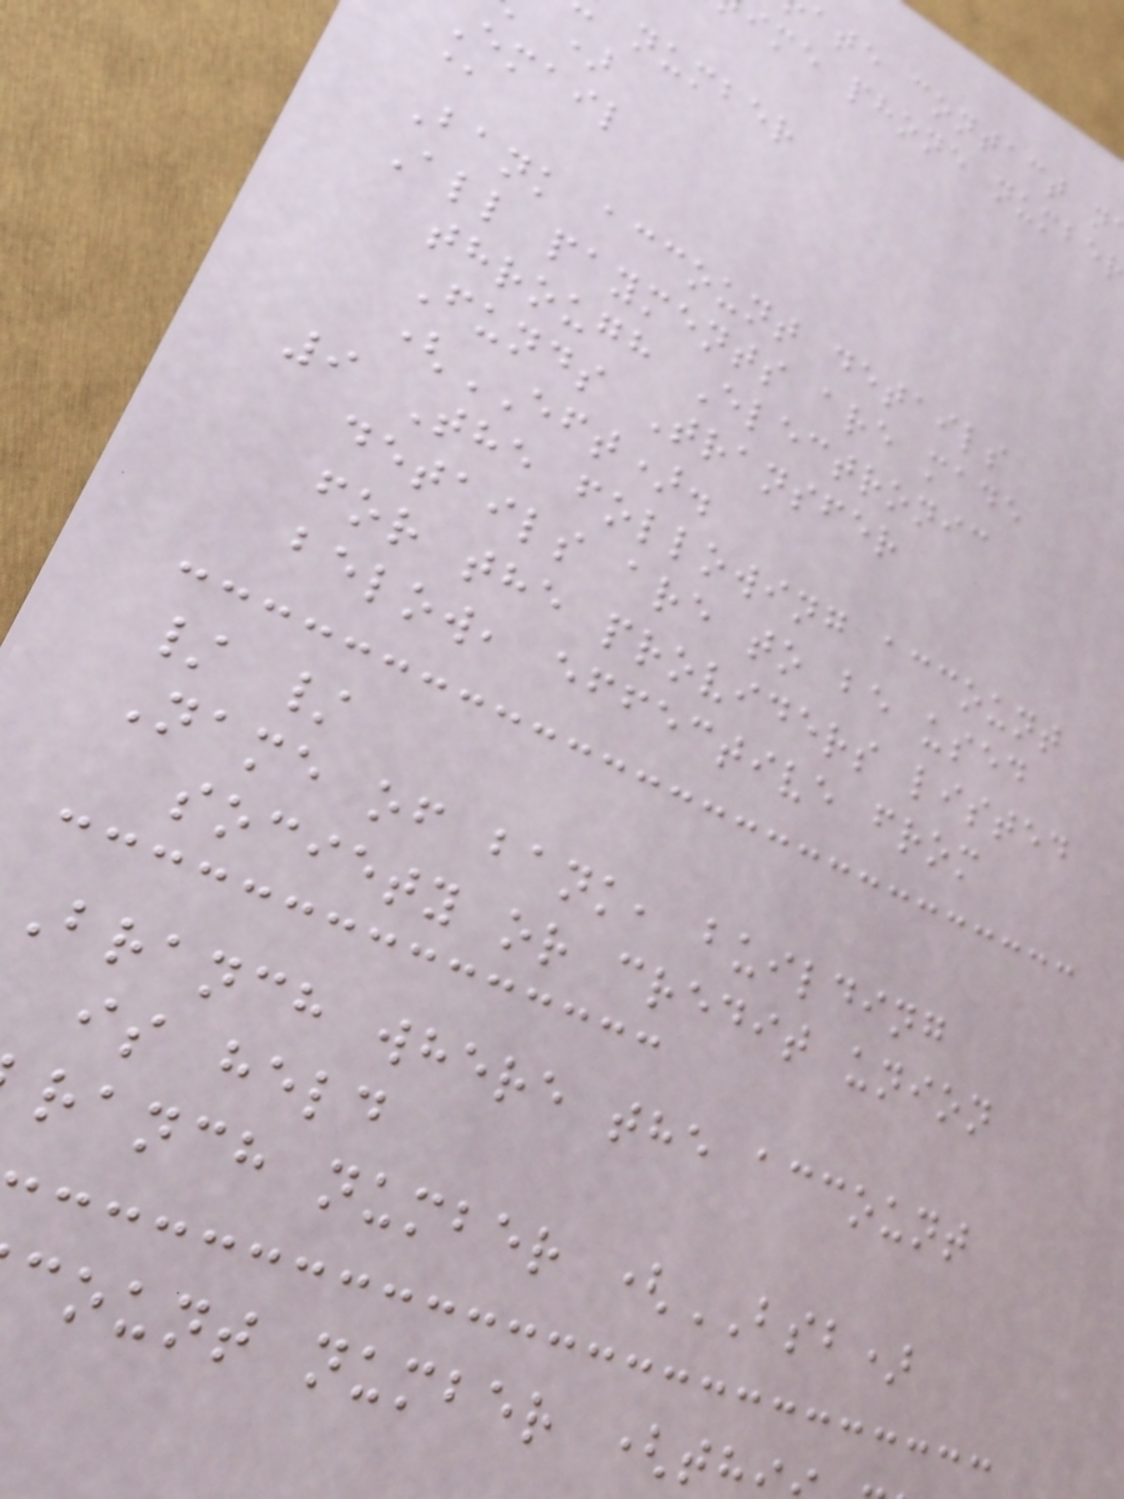ate contact n
ime phone numbe
number
Email
@
Bank account details
All payments are made
through Electronic
Funds Transfer
(EFT).
9 The following account
details are to be used
for the providers listed
below, effective from
/ /
Name of bank, building
society or credit union
Branch where the account
is held
ranch number (BSB)
count number (th
